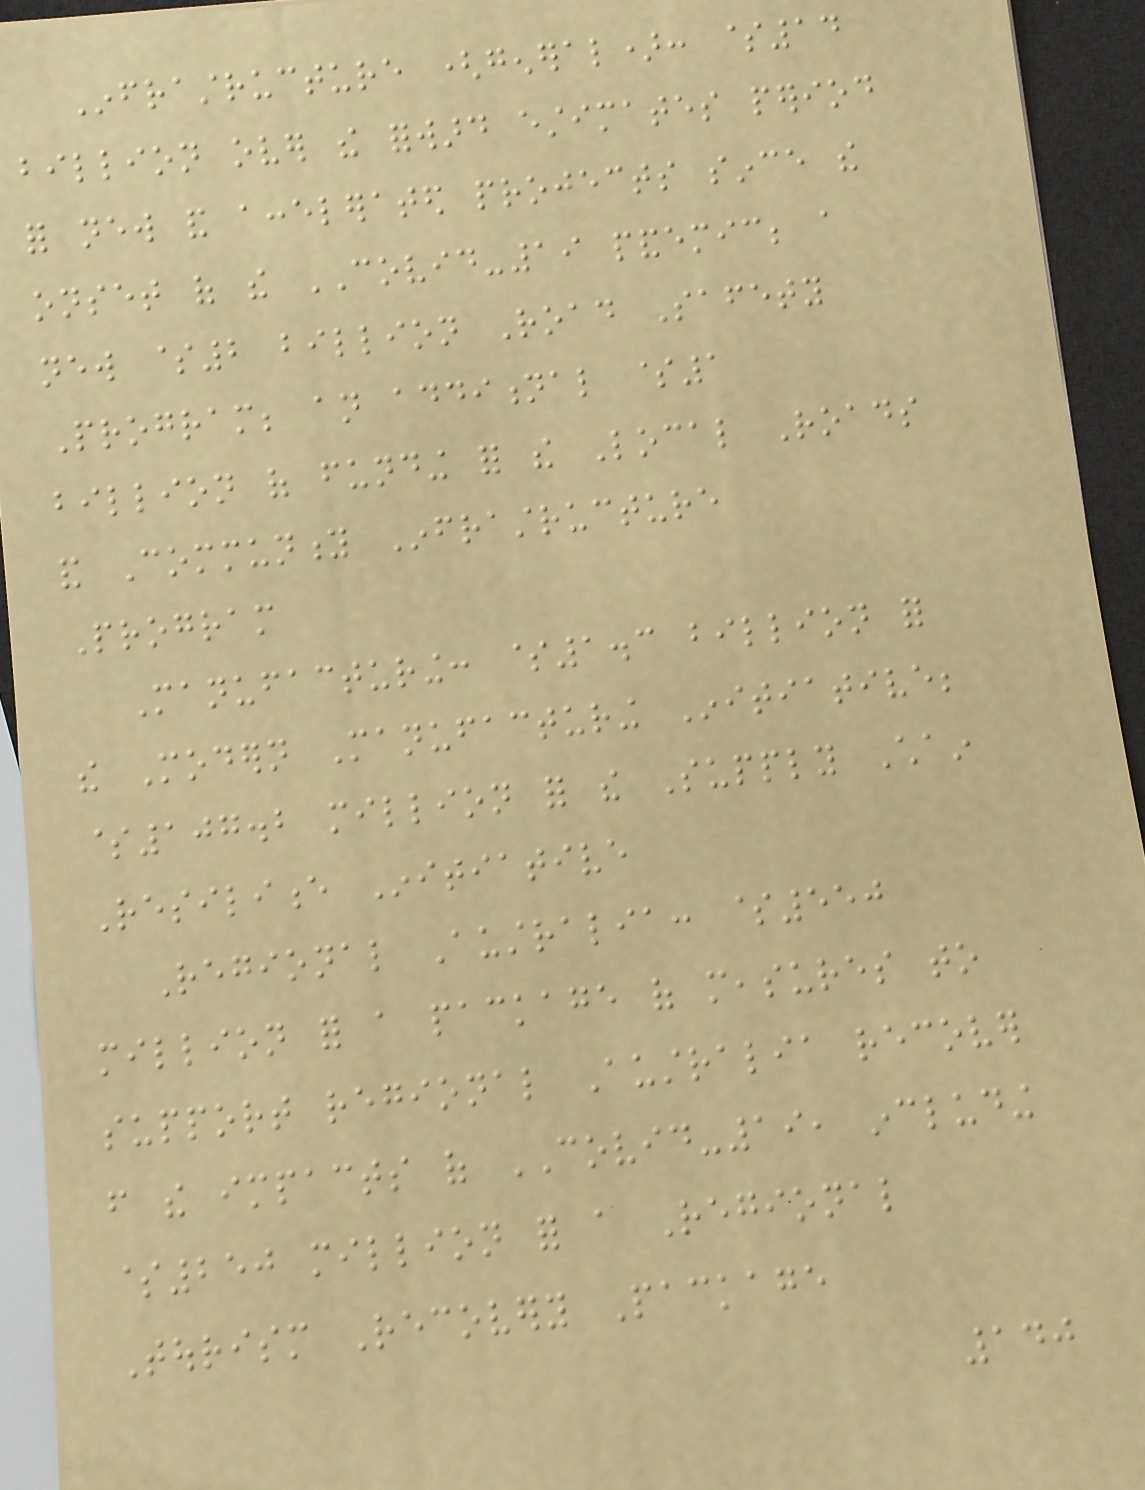Infrastructure (general): $14
billion over the forward estimates period
for new and accelerated projects since the
onset of the COVID-19 pandemic; a
new $2 billion Road Safety
Program; an additional $1
billion of funding for the Local Roads
and Community Infrastructure
Program
Manufacturing: $1.3 billion for
the Modern Manufacturing Initiative;
$107.2 million for the Supply Chain
Resilience Initiative
Regional Australia: $550
million for a package of measures to
support regional Australia recover
from the impacts of COVID-19, including
$250 million for a Regional
Tourism Recovery Package
140
